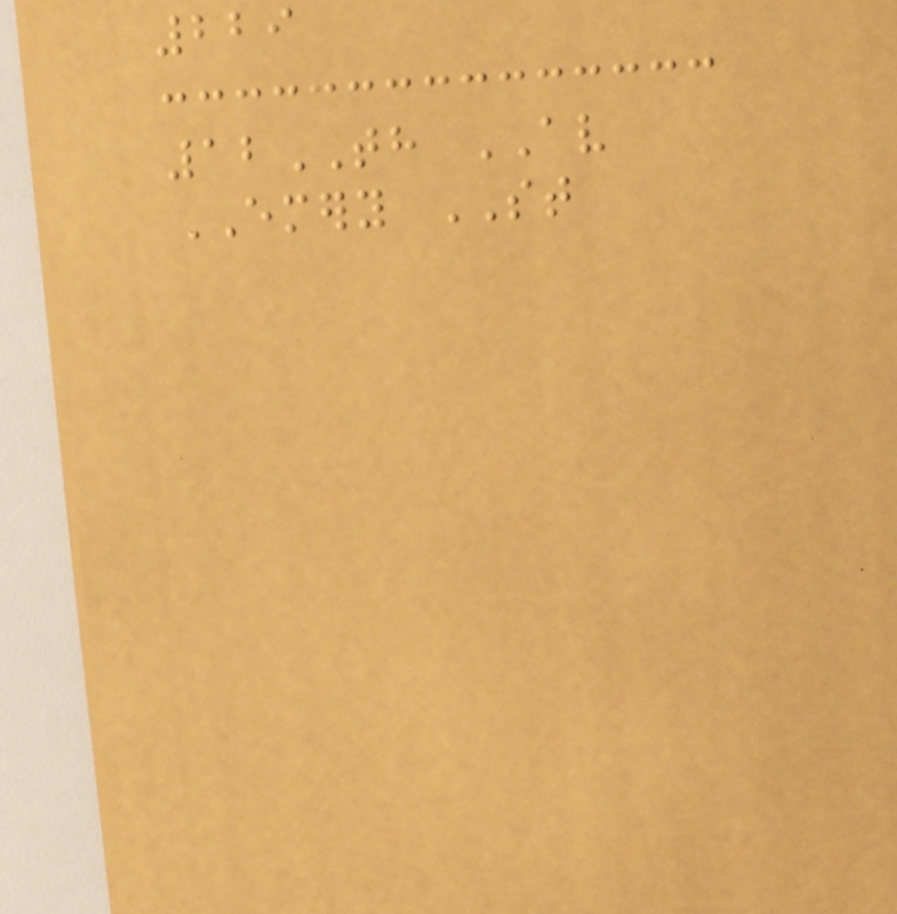229
12TH AV
EMERY ST
